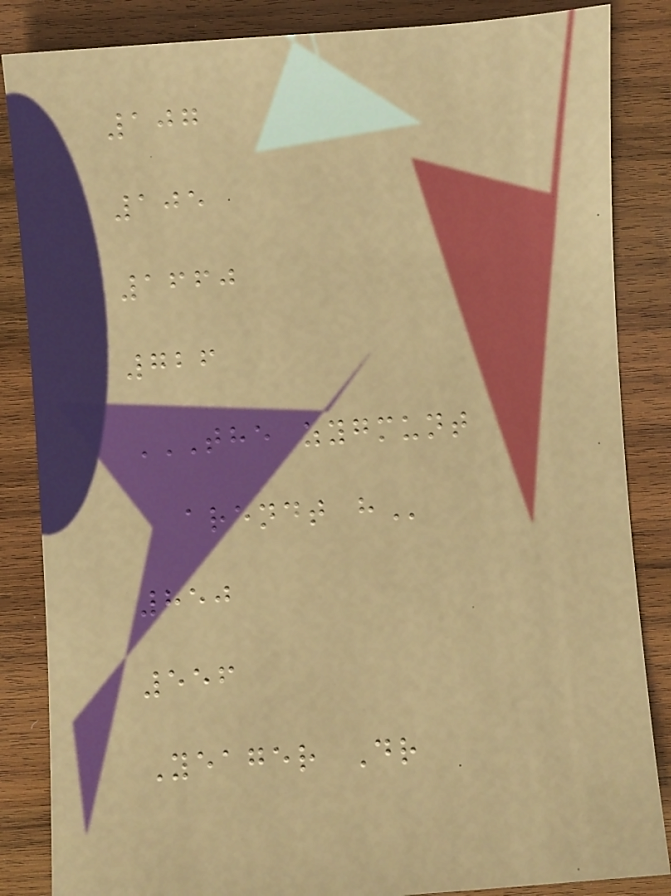107
105
1660
726
THE ZYGMUNT
ARENDT H
850
556
Yeager Dr
